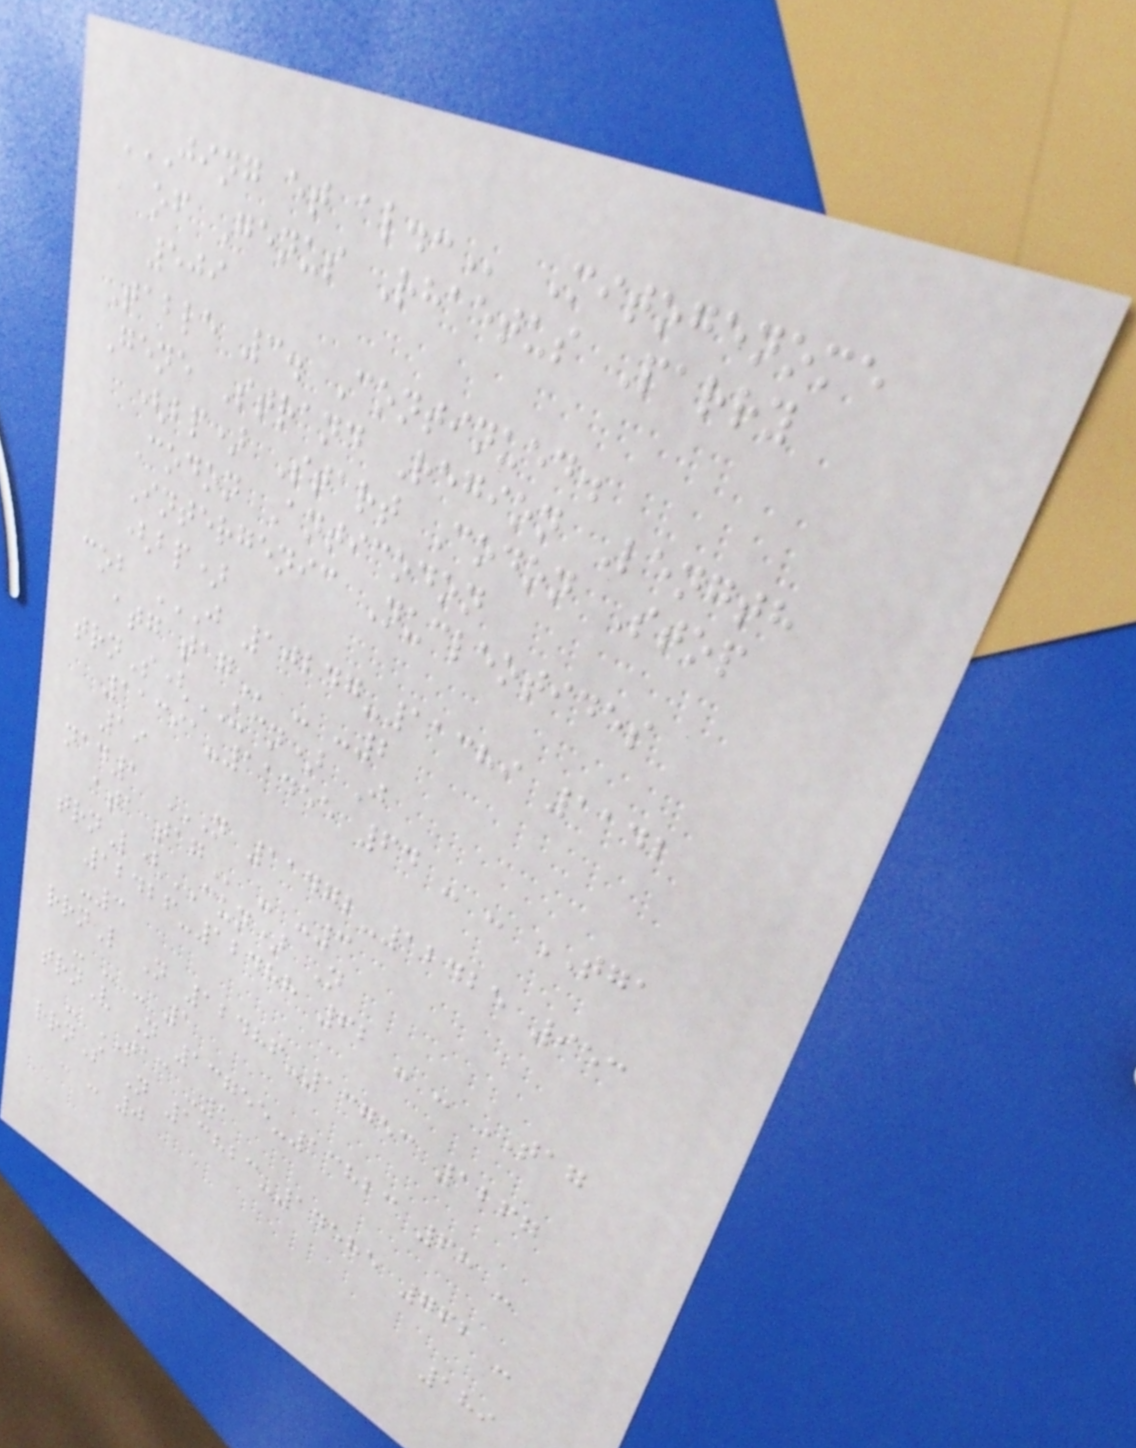JING ET AL.: Mitogenome
of Genus Rhaetus Parry
509
Table 3. Continued.
Gene Strand Region Length
(bp) Start Codon Stop
Codon Anticodon
Intergenic Nucleotides
(bp)
cob J 10247-11389 1142
ATG TAG - -2
trnS(UCN) J
11391-11455 64 - - TGA
19
nad1 N 11472-12425 953
ATA TAG - -3
trnL(CUN) N
12426-12488 62 - - TAG
-3
rrnL N 12486-13753 1267
- - - 1
trnV N 13755-13823 68 -
- TAC -1
rrnS N 13823-14585 762 -
- - 0
189
